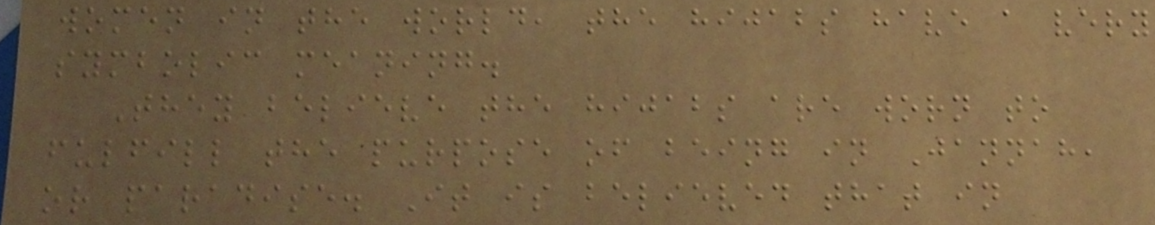women in the world, the hijabs have a very
symbolic meaning.
They believe the hijabs are worn to
fulfill the purpose of being in Jannah,
or paradise. It is believed that in
